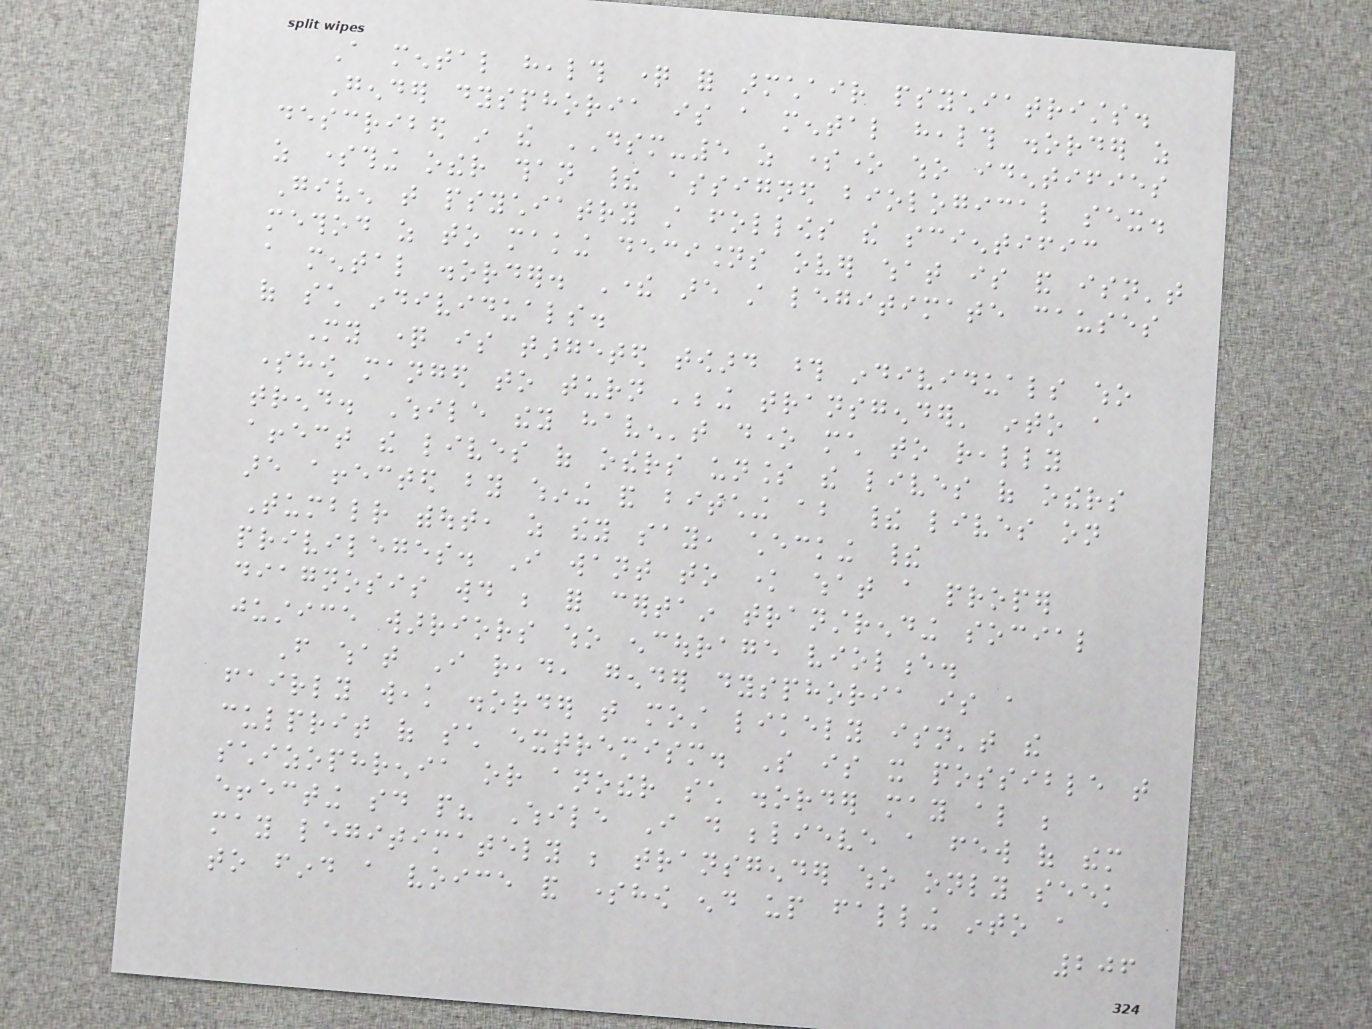A mental health question for armchair psychiatrists.
Gender dysphoria is a mental health disorder as
described in the DSM-5 as someone who identifies
as something other than their assigned biological sex.
Given that psychiatry still follows the scientific
method as to making decisions over what is and isn't
a mental disorder. There are still legitimate causes
of such individuals.
My question is targeted toward those individuals who
somehow manged to turn 'being transgender' into a
trend. While they haven't done much to really
affect the lives of others unless the lives of others
are affected by whining and bitching about their lives on
Tumblr without, as they say, checking their
privileges. I want to know what a proper
diagnosis would be for certain transtrending social
justice warriors who encourage violence.
From what I read, gender dysphoria is a
fairly weak disorder that most likely isn't the
culprit of such extremism. So is it possible that
schizophrenia or another such disorder may also be
effecting said people? While I do believe a few of them
may legitimately be transgender who only seek
to find a voice and somehow end up falling into a
206
